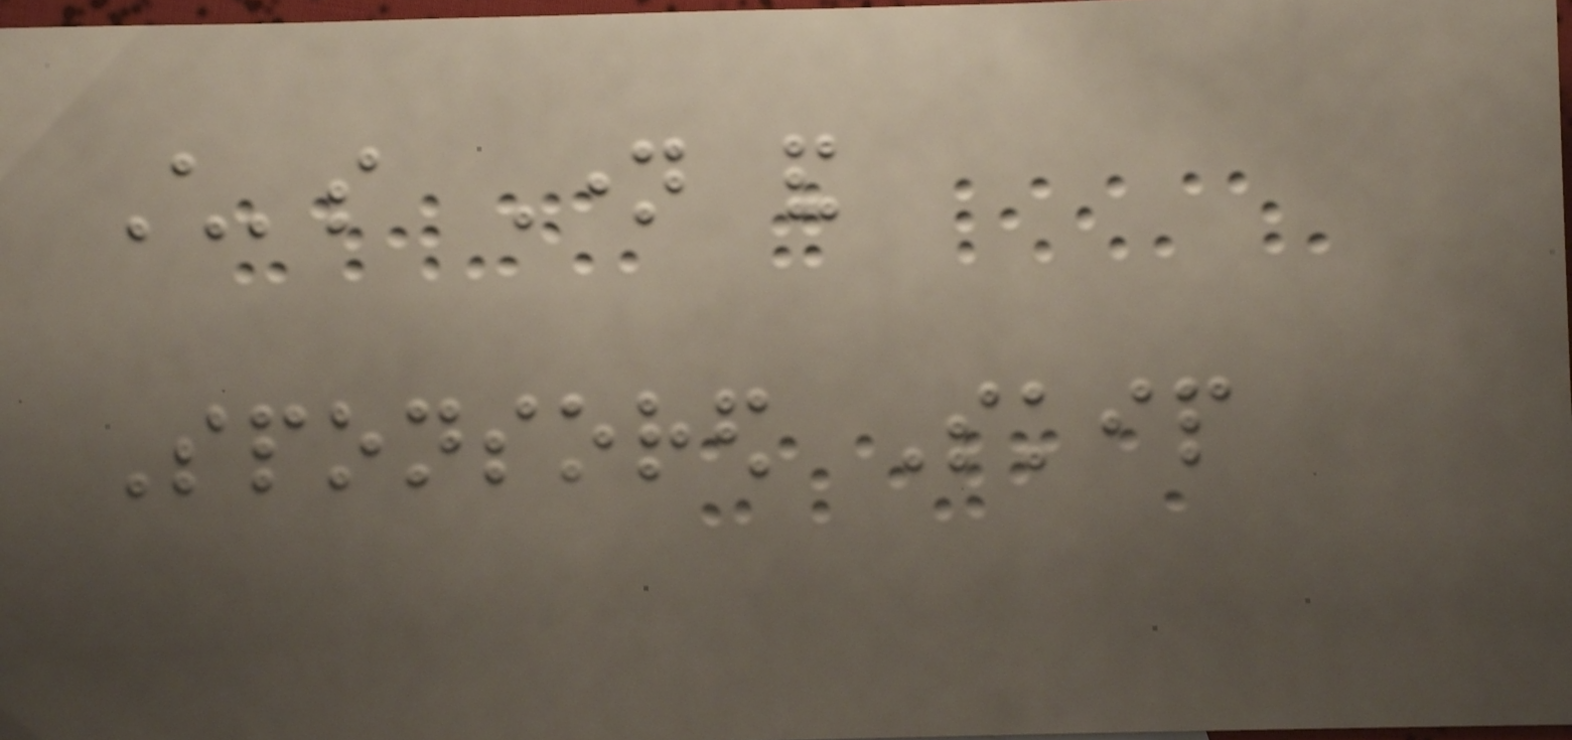Child's Name and
Sponsored Skip
